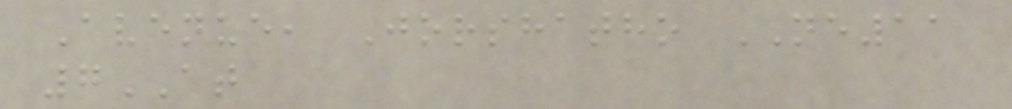Avenue, Jorshatho NE11
7AT
